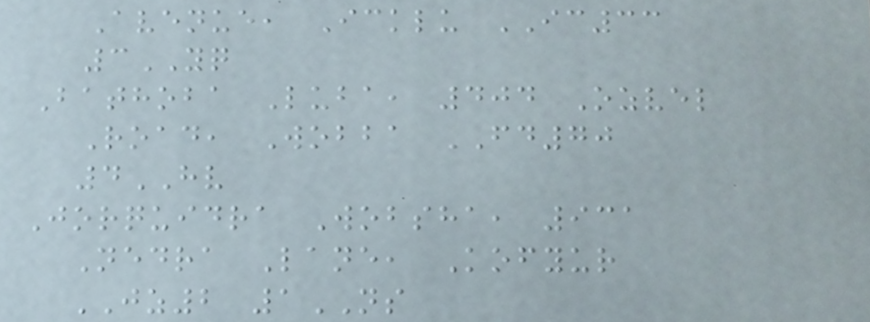Avenue, Icklu IC33
3YQ
Bathoba Luba, 404 Ozvel
Road, Wobba FD70
4HV
Jorquidra Wobsha, 931
Nedra Lane, Kofyur
JZ2 1NS
